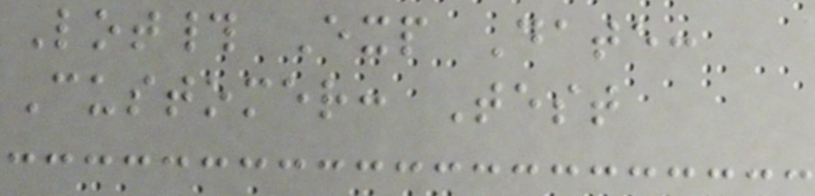Lot# Exp Date:
Customer: Test
